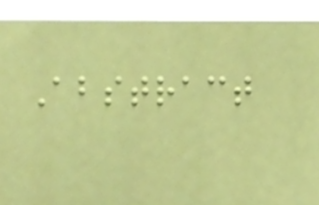Abstract
